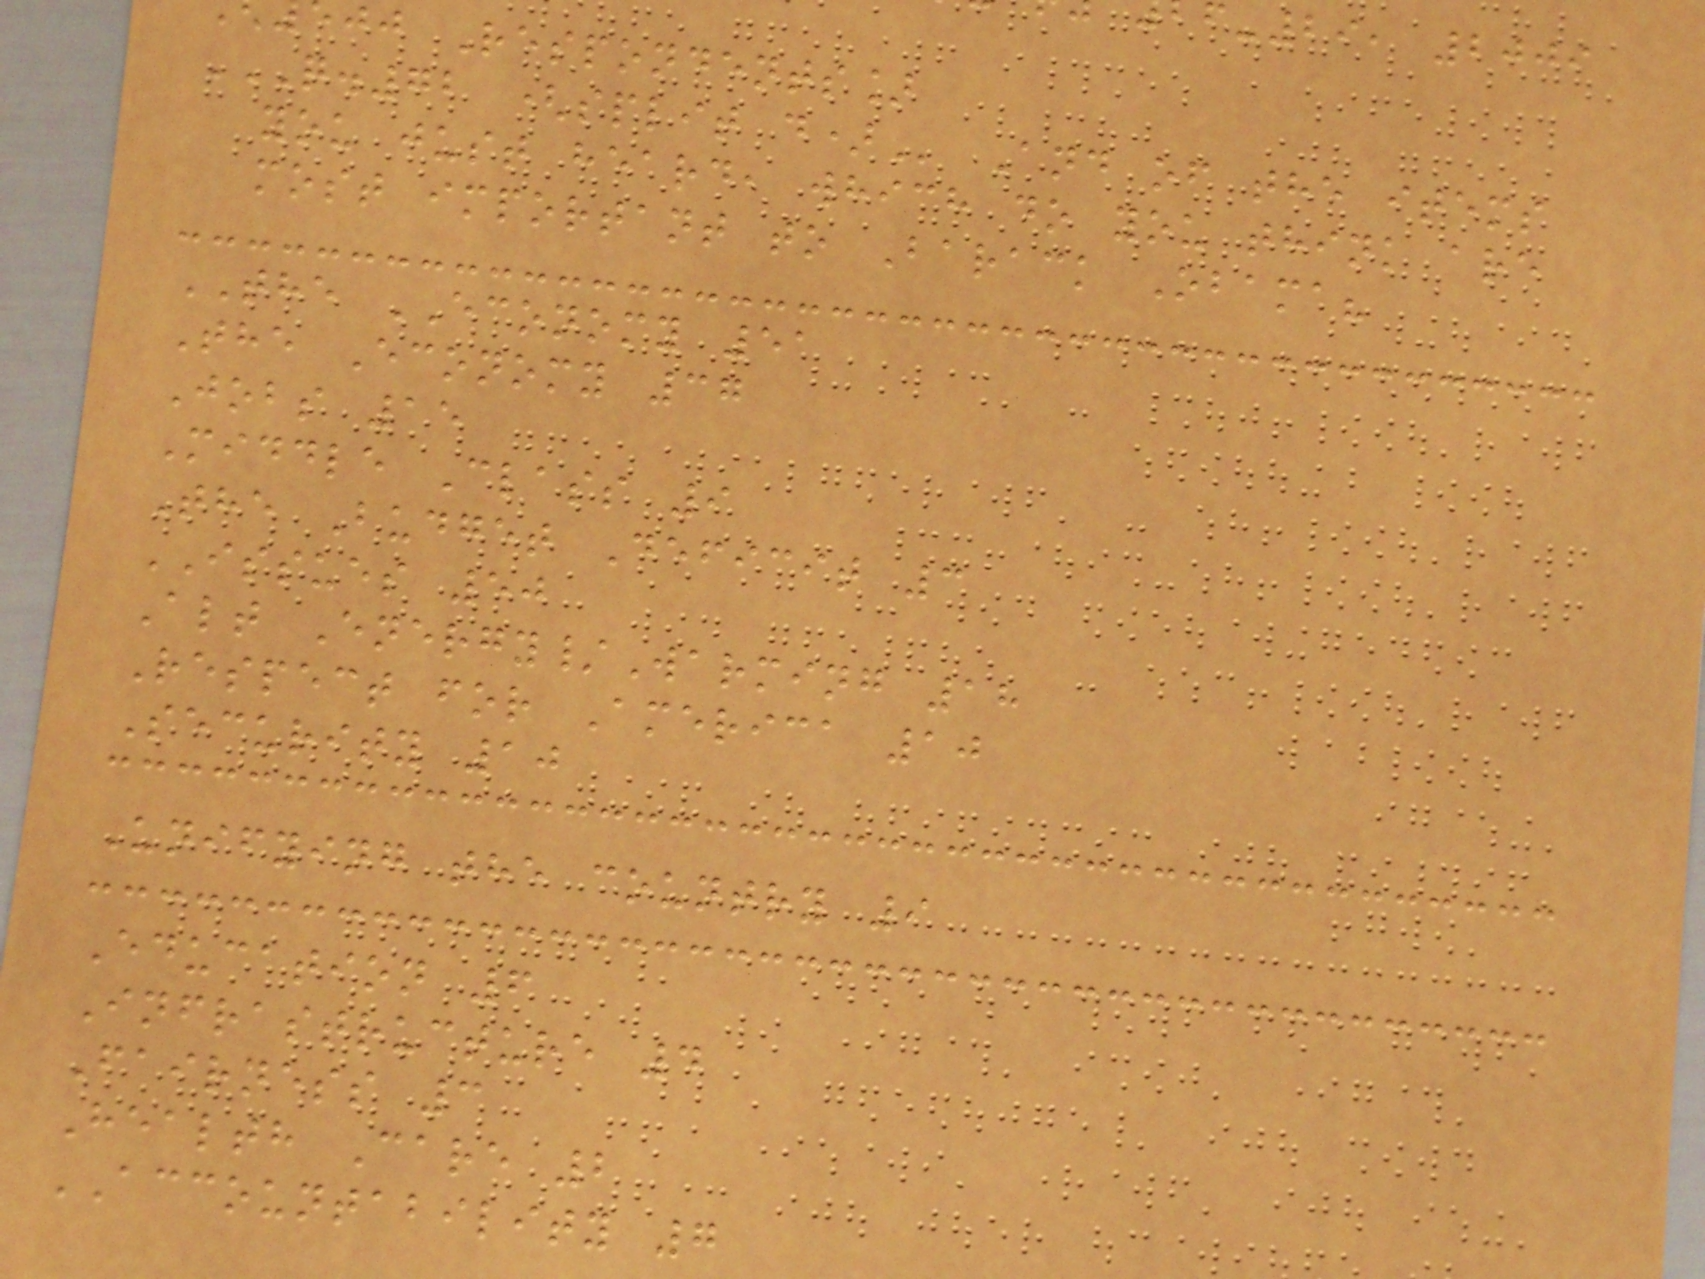-29, 2009
jj Respondents]
Q.72 (SPLIT D) And of the items
you just heard, which do you think are
most important to Barack Obama?
THE ECONOMY 51
The Economy 37
Jobs 15
Middle Class 9
The Budget Deficit 3
ISSUES 50
Alt Energy/Warming 18
Respect for America 10
Security 10
Unifying the country 9
Education 6
Infrastructure 4
Fairness 3
Health Care 2
ACCOUNTABILITY 7
